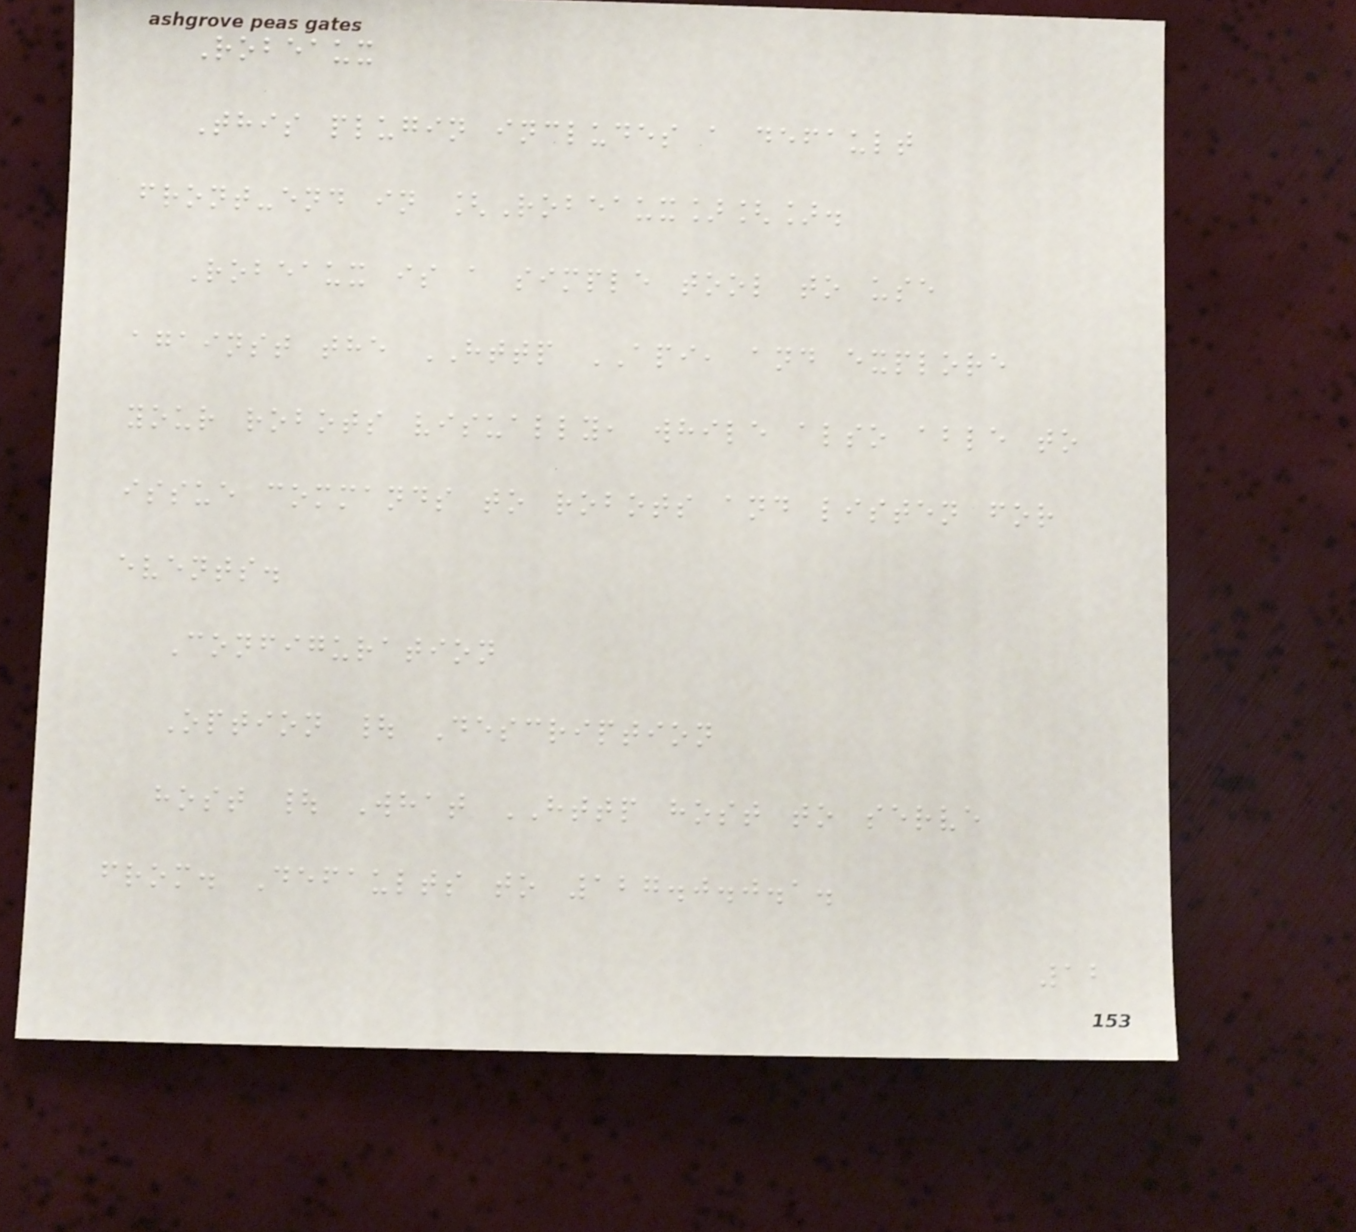Robeaux
This plugin includes a default
front-end in [Robeaux][].
Robeaux is a simple tool to use
against the HTTP API, and explore
your robots visually, while also able to
issue commands to robots and listen for
events.
Configuration
Option | Description
host | What HTTP host to serve
from. Defaults to 127.0.0.1.
12
